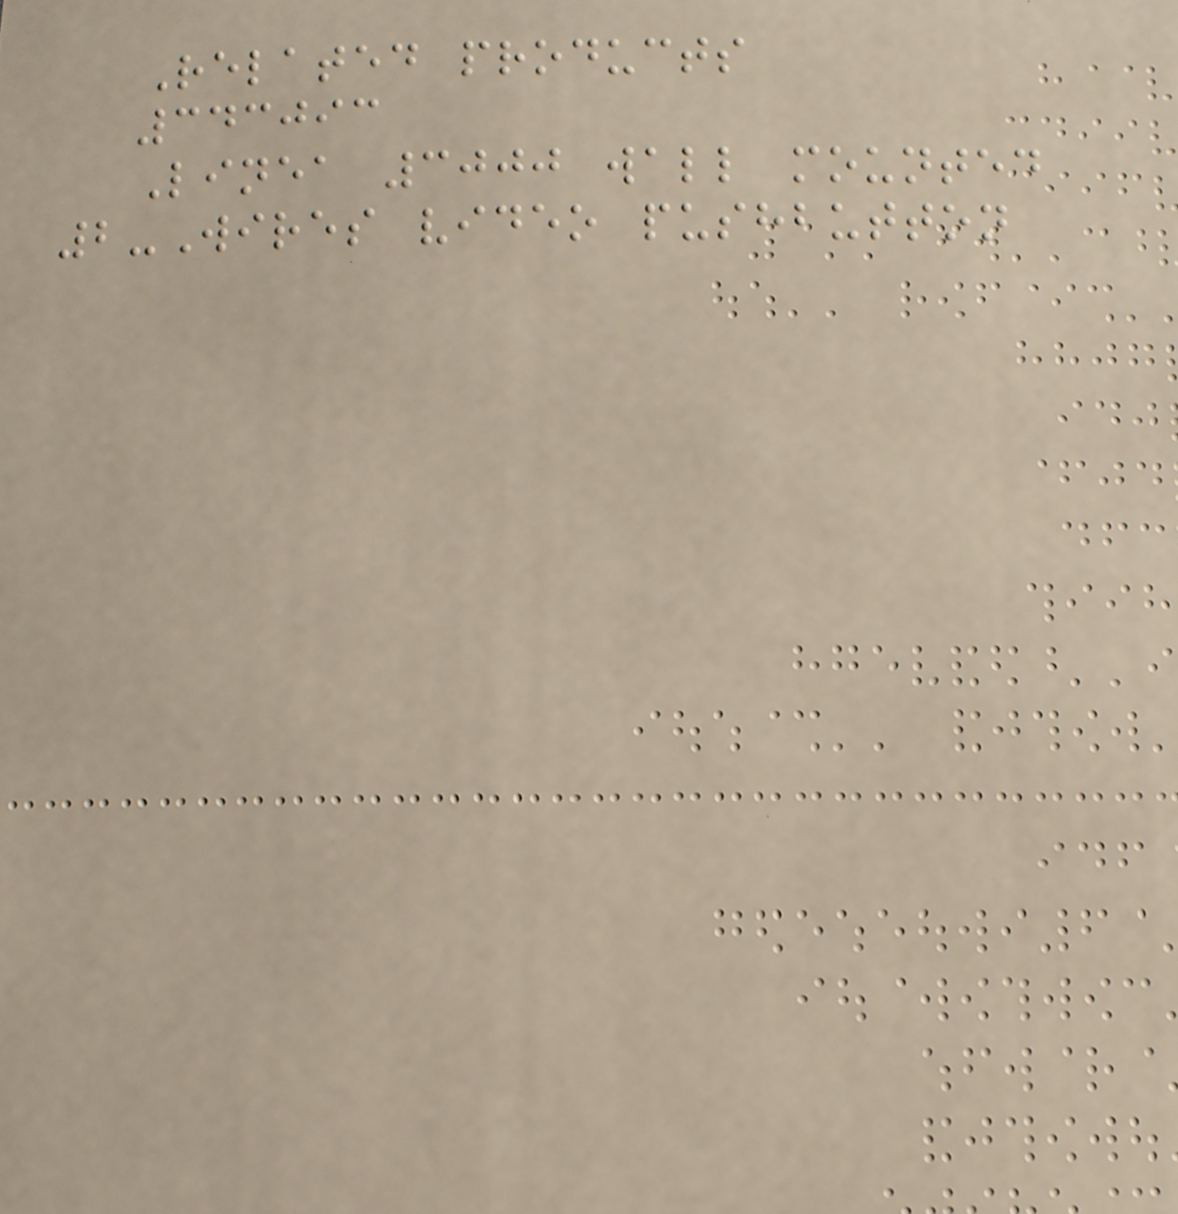Related products
343093
Linea 3000 wall mounted
2-Wires video pushbutton
